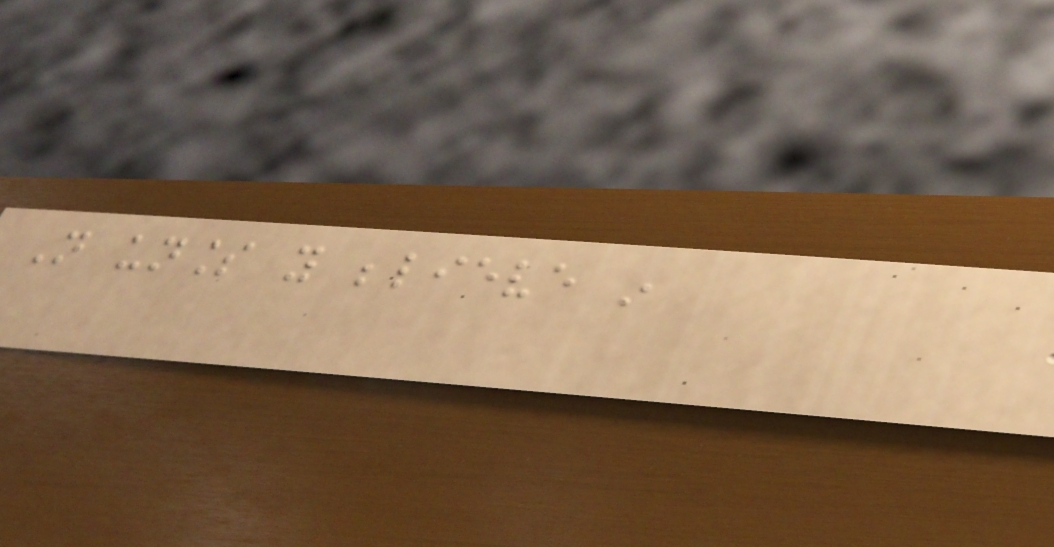Not unless you believe in
